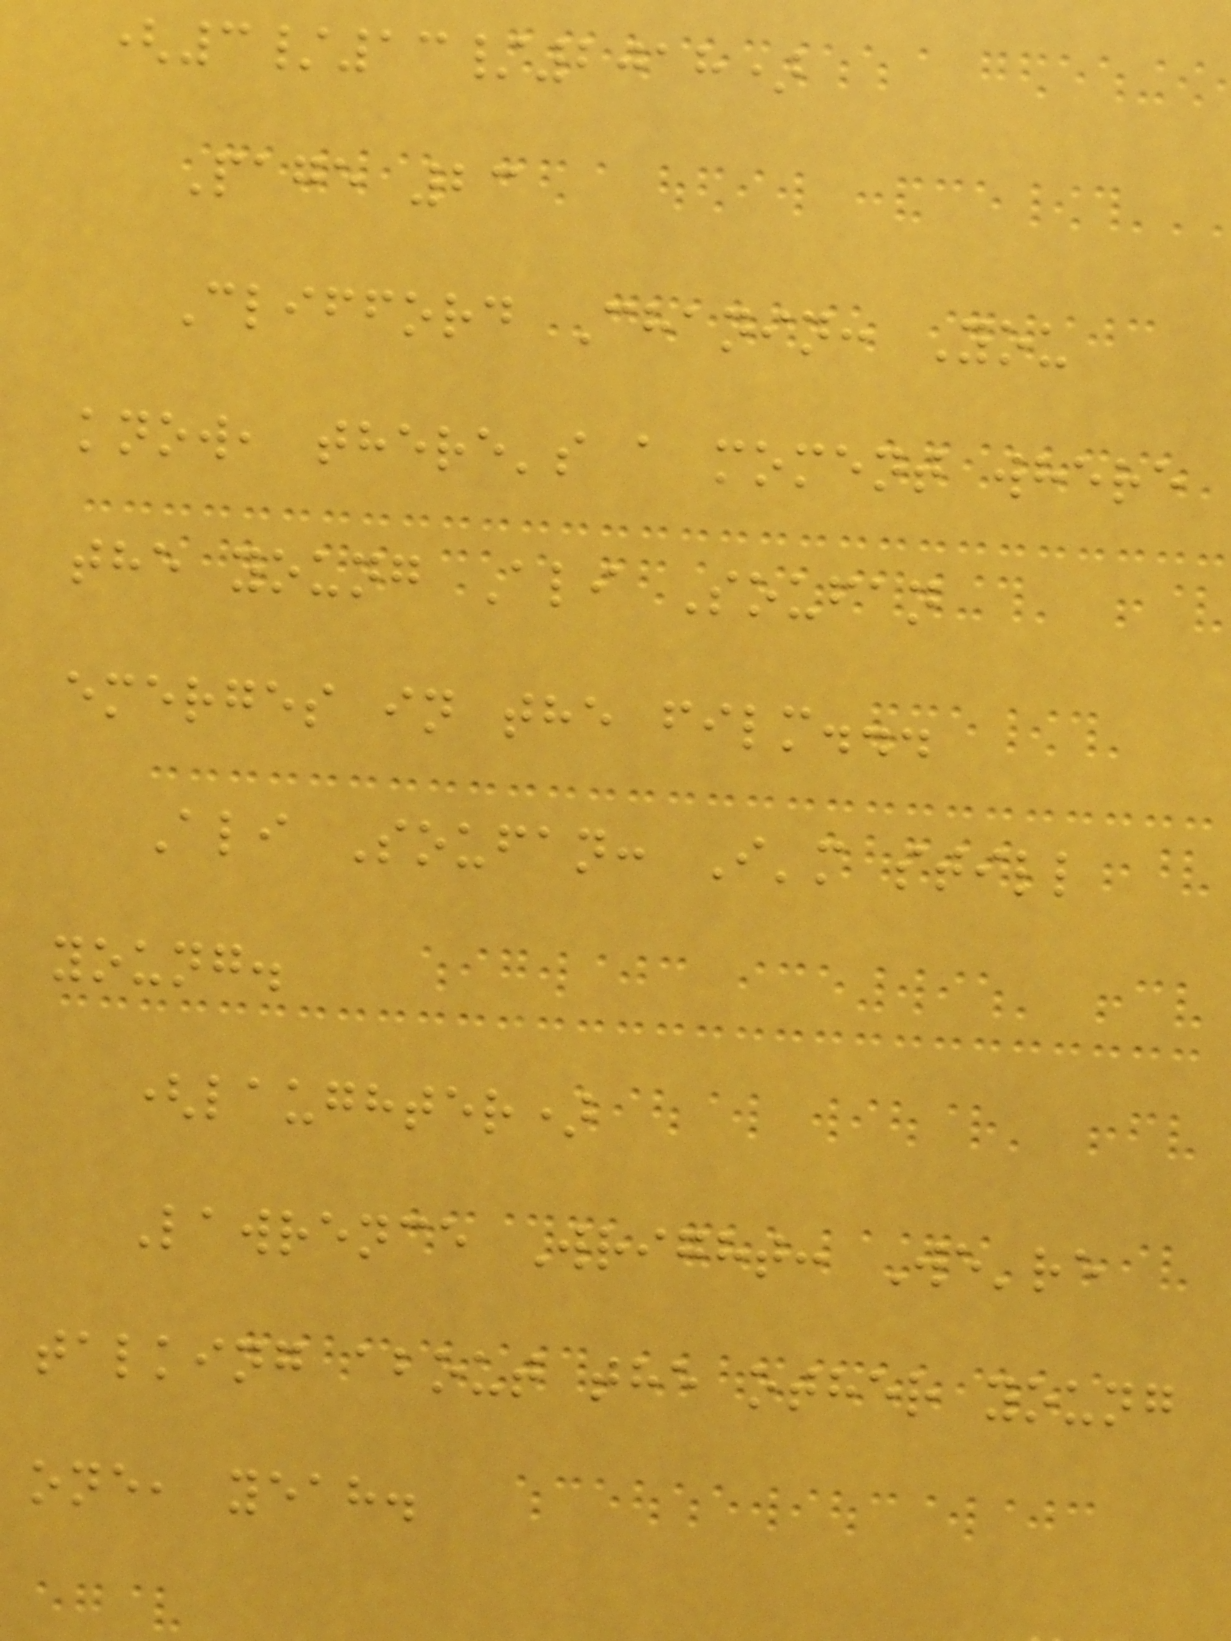(3/13/2018)
Page 23
Clifford Chanin: You
know, there's a moment where
the young Ali Soufan
emerges in the film...
Ali Soufan: I'm still
young.
(laughter)
Lawrence Wright: We're
talking about the other young
one, yeah.
